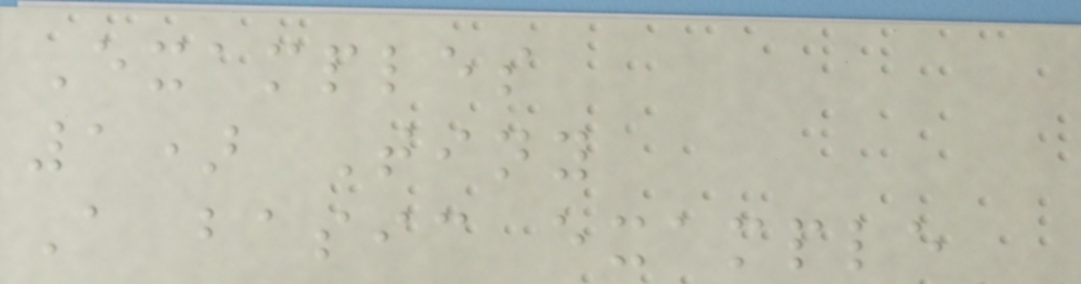Examples
1) Tiny
A basic example
